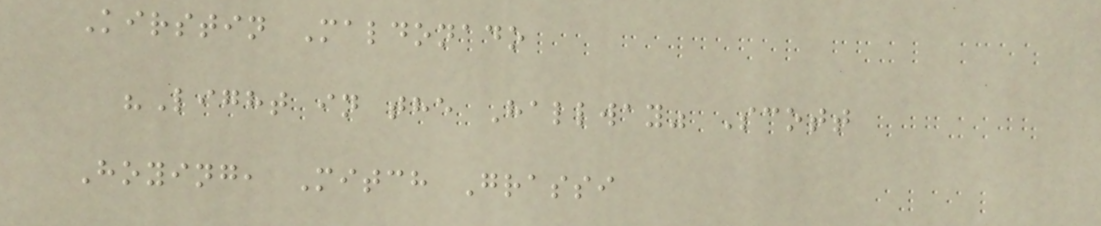Kirstin Maldonado
"Light in the Hallway" Scott
Hoying, Mitch Grassi
